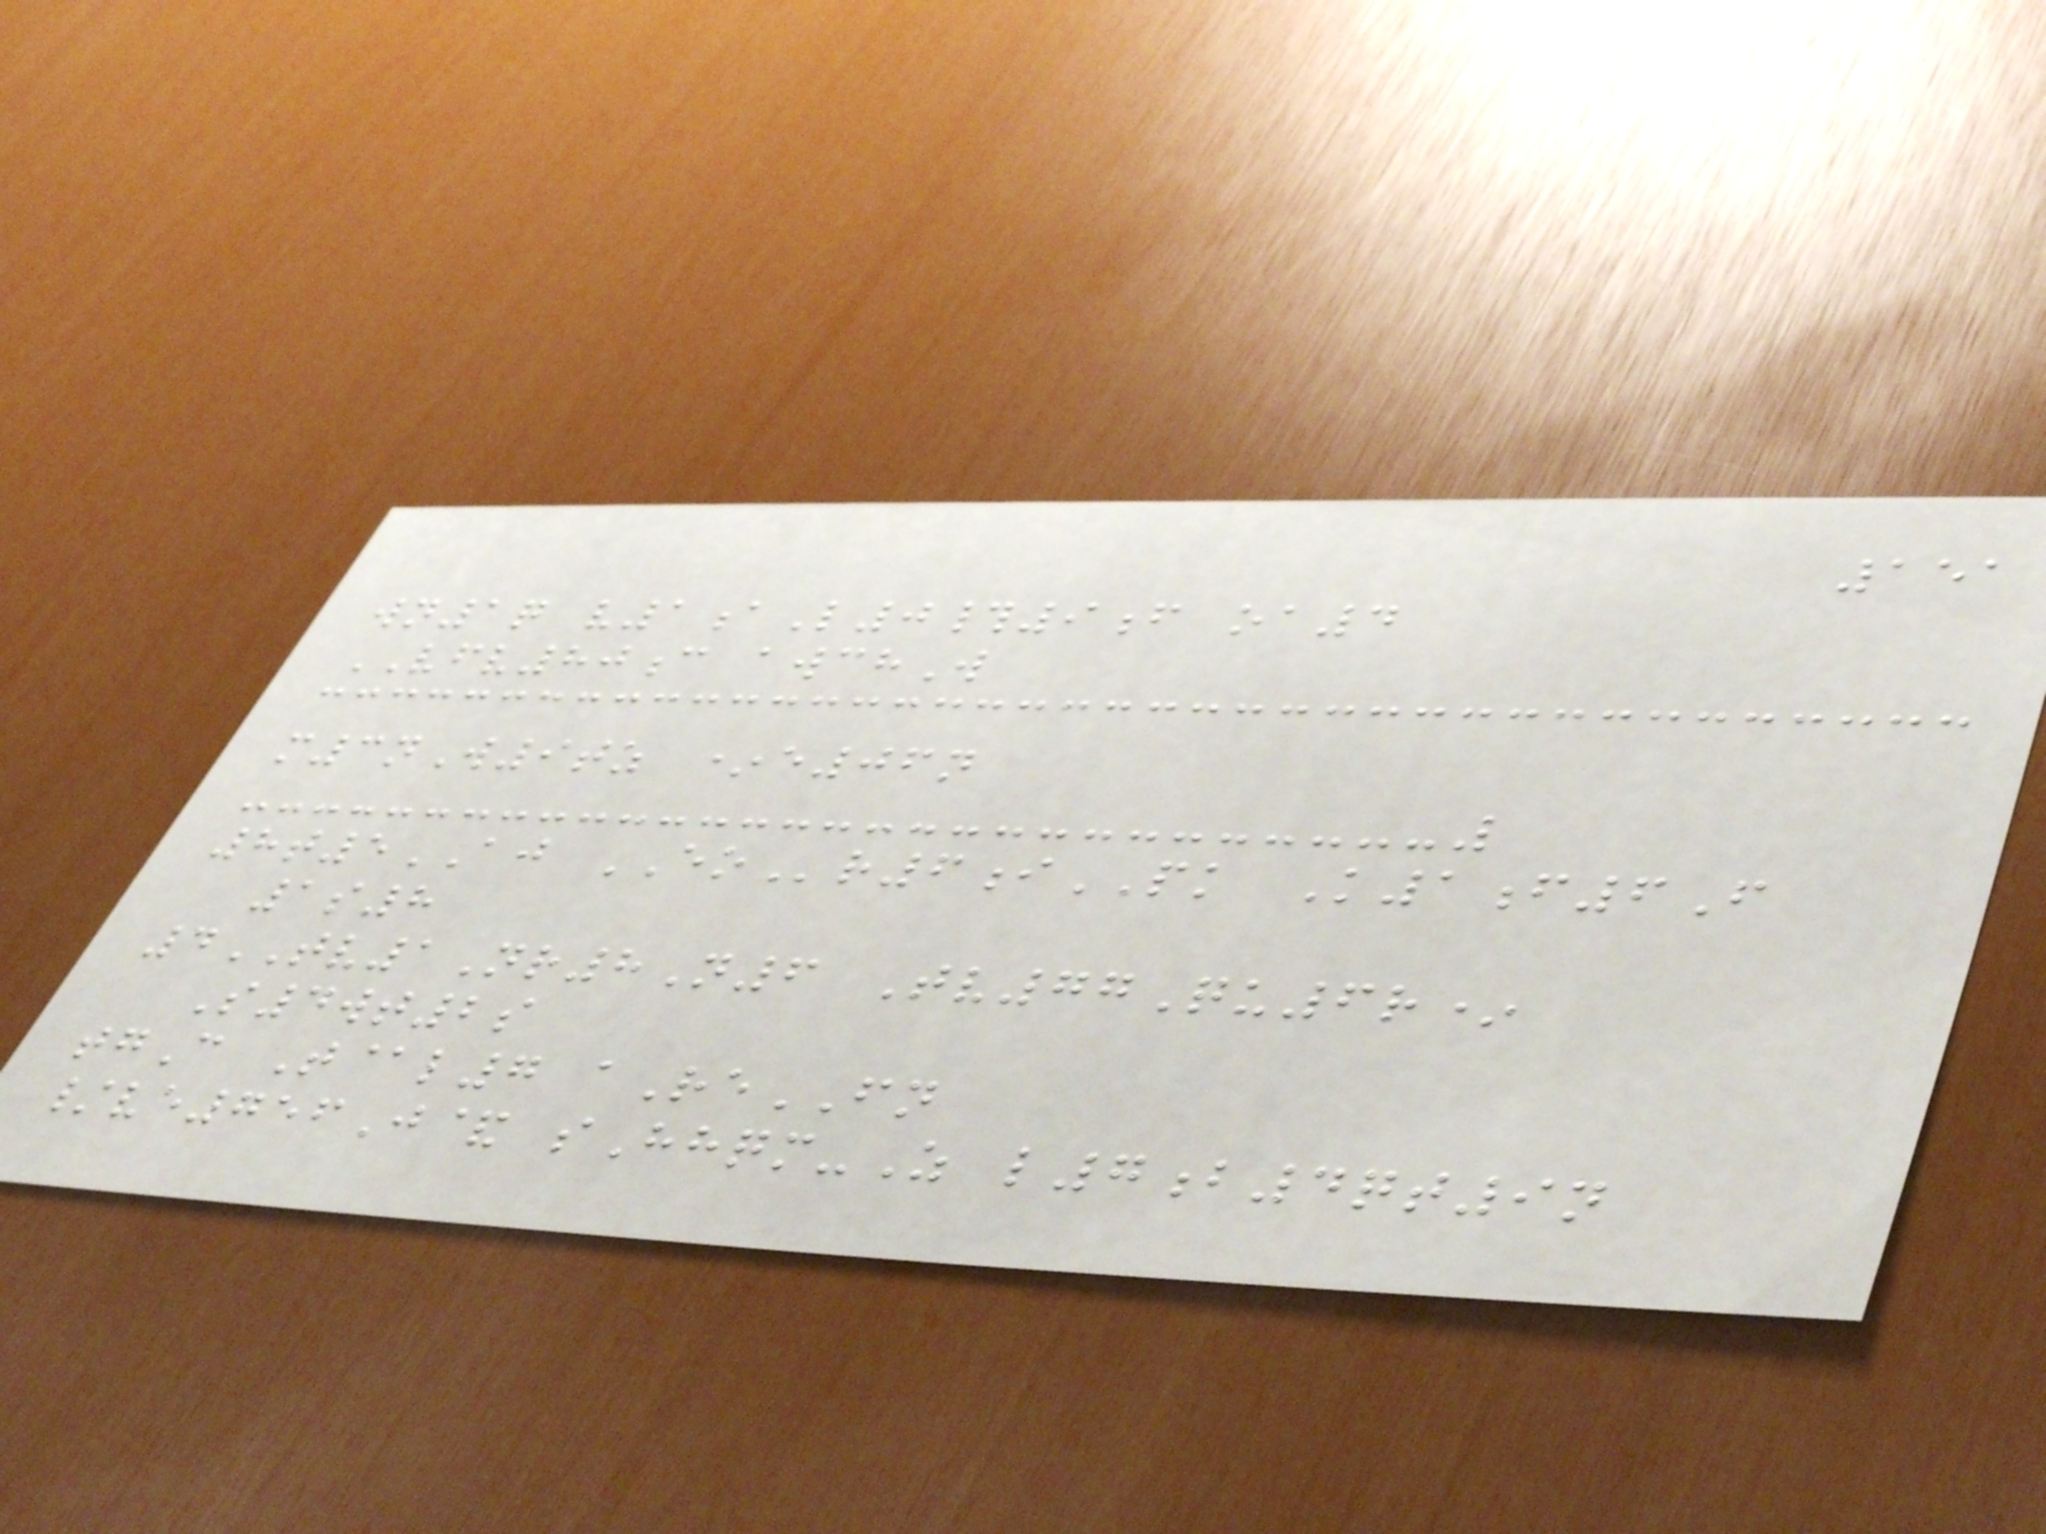151
wn1q v1aL0#9f oa4
VFV80c awchW
m3nW9tz *e06n
8t5AJ EOr6iPK K1f6F
1s8
4TV1Nr8N6 Tv77Qu6r*
S4wt2s
tgC T@l7 aReFN
/ve756J& sHhqm-Z l7b4qt9n
